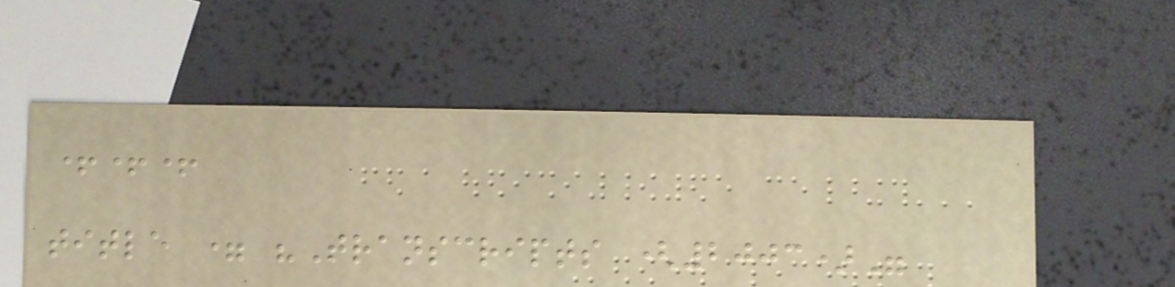+++
title = "Transcripts (2003)"
